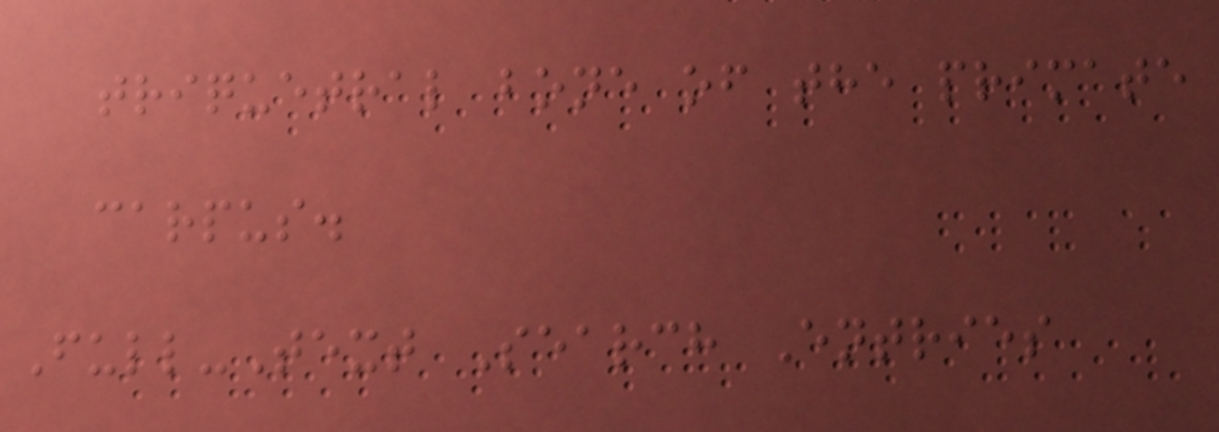triquetral bone of the primate
carpus.
Full-Text Search Entries
